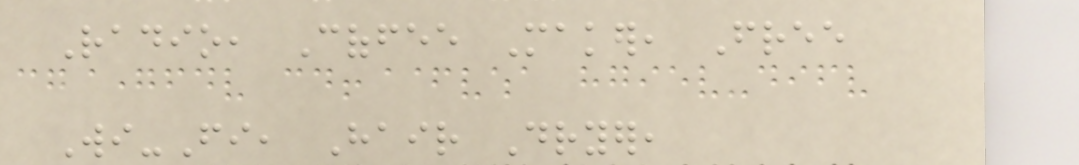Radio, Coffee Maker, Free
Wi-Fi, Hair Dryer,
